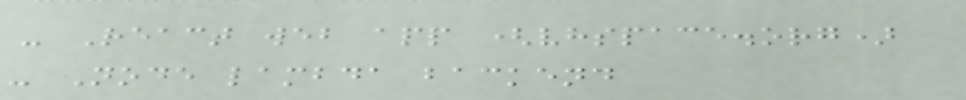- React web app (vhspace.org)
- Node lambda backend
